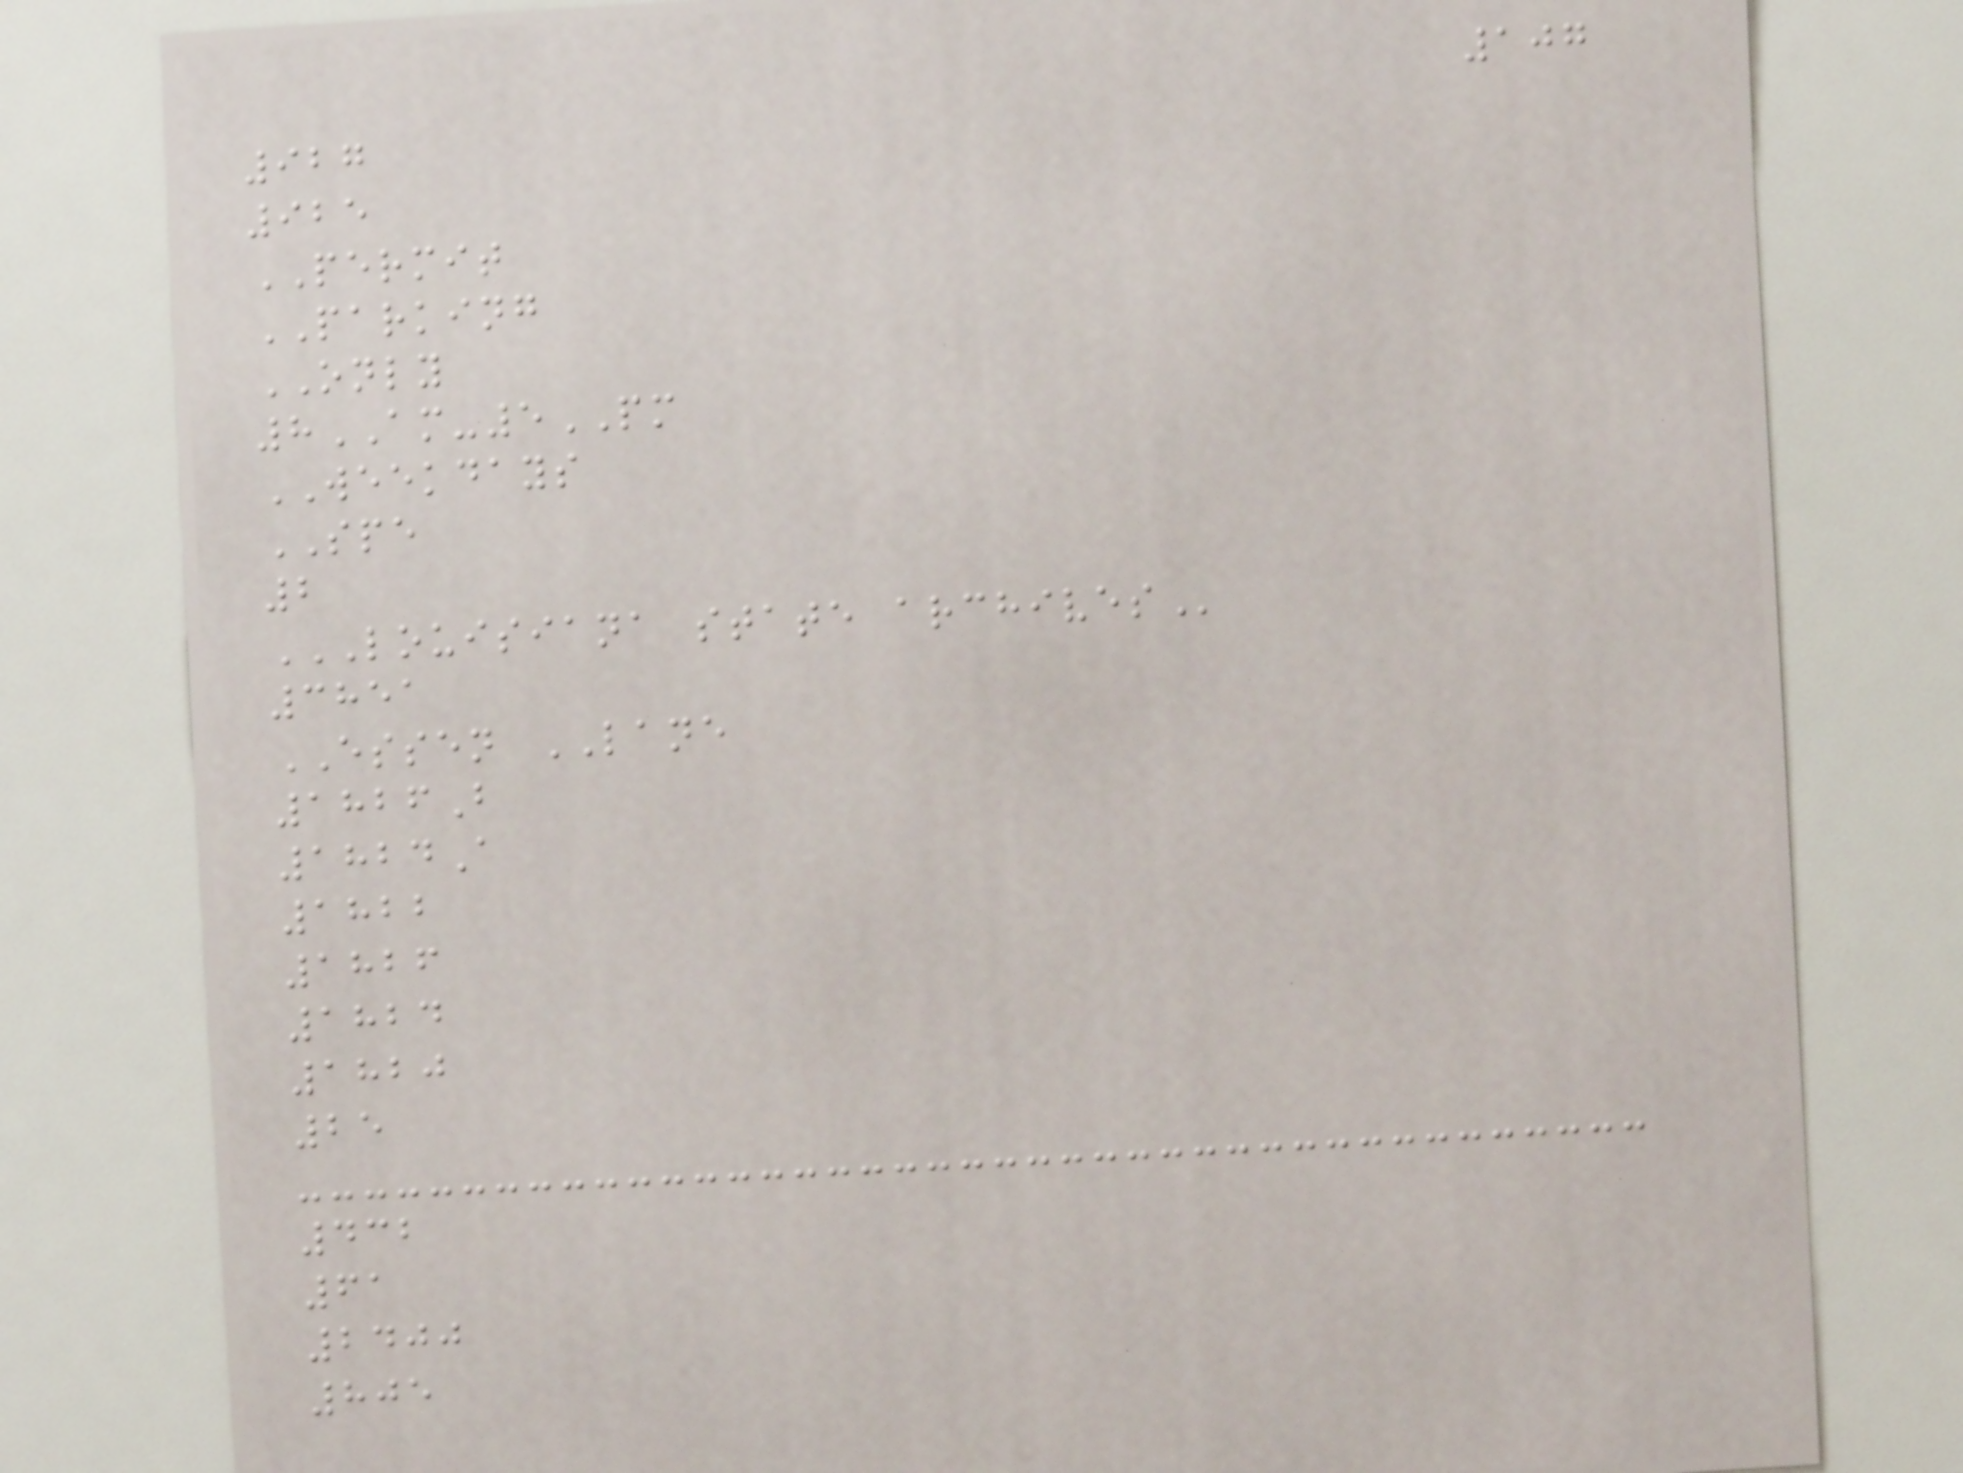107
927
925
PERMIT
PARKING
ONLY
8AM-5PM
WEEKDAYS
SPE
2
LOUISIANA STATE ARCHIVES
3851
ESSEN LANE
1826B
1824A
1822
1826
1824
1820
25
432
61
2400
805
